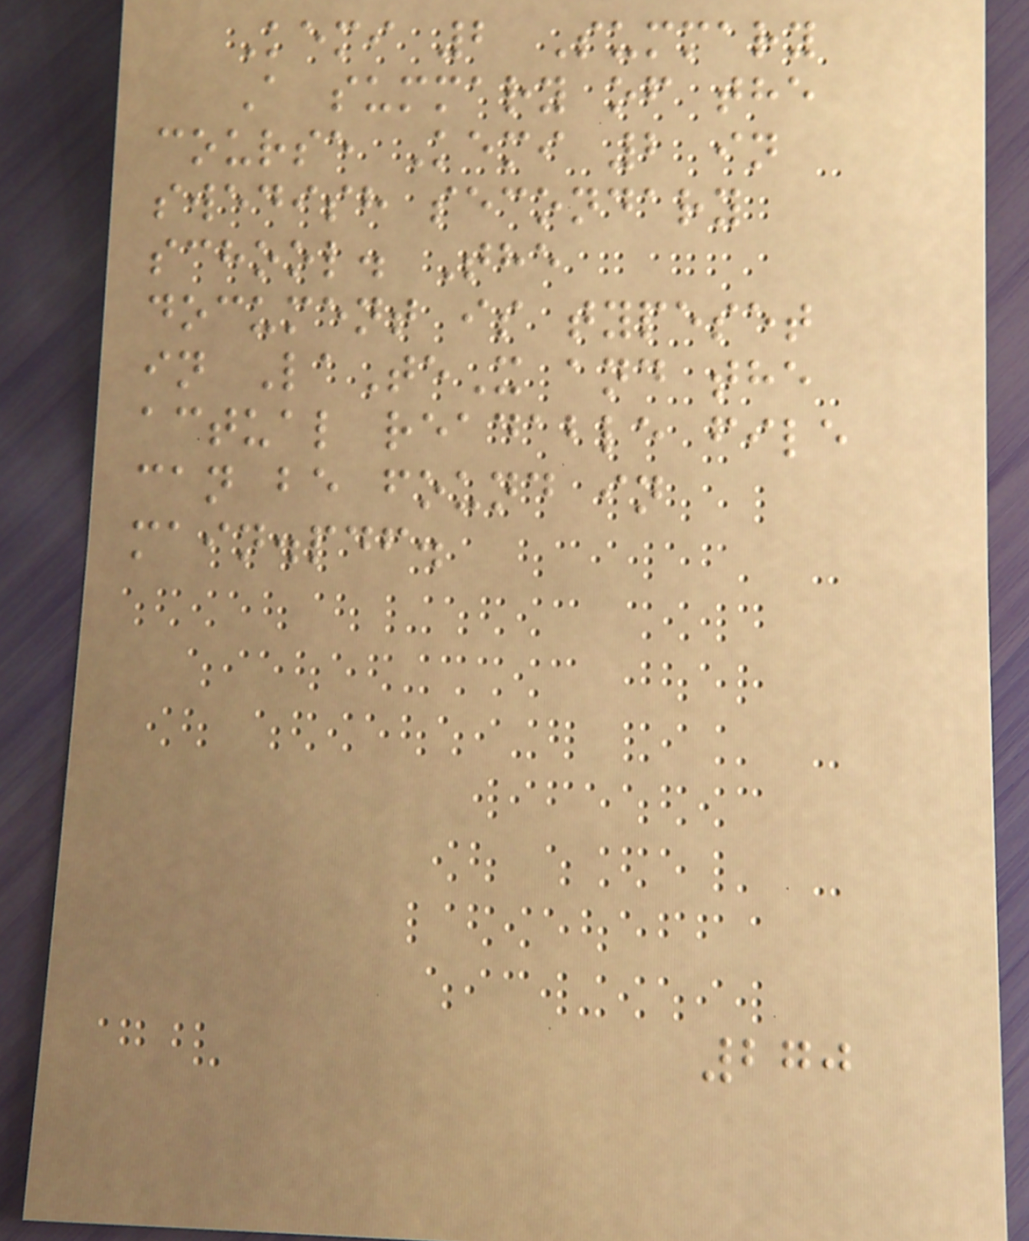Kemi 2 Summary
A summary of the
course Kemi 2 in
swedish secondary
school. The
document is typeset
in LaTeX and the
actual readable file
can be found in
main.pdf.
270
